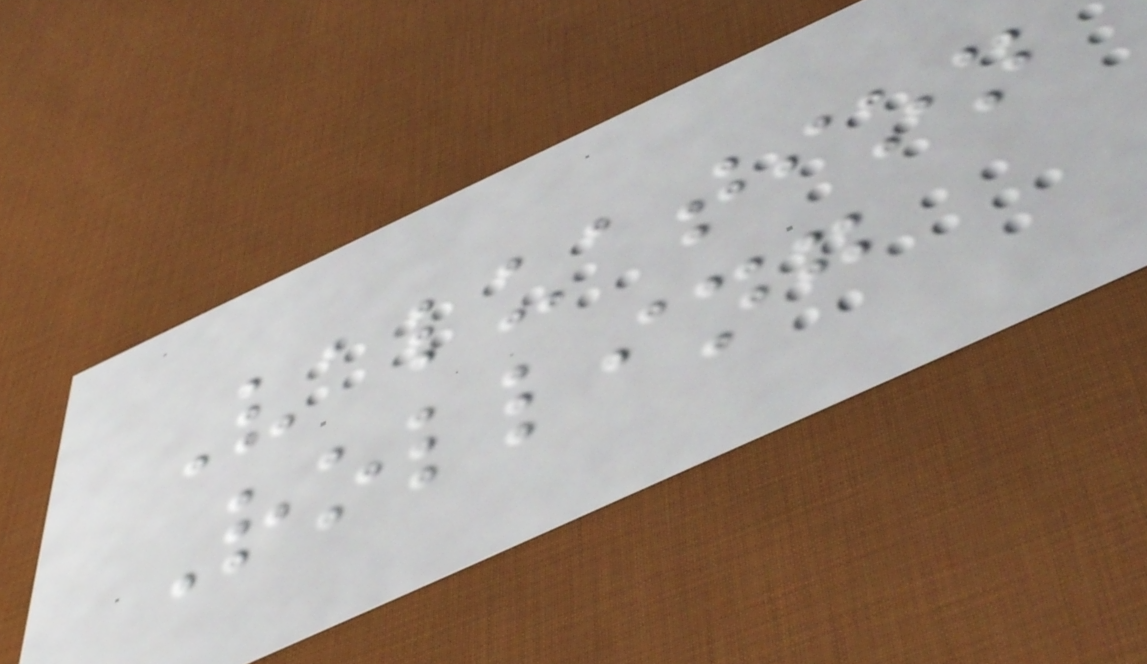Valuation
Rolling
